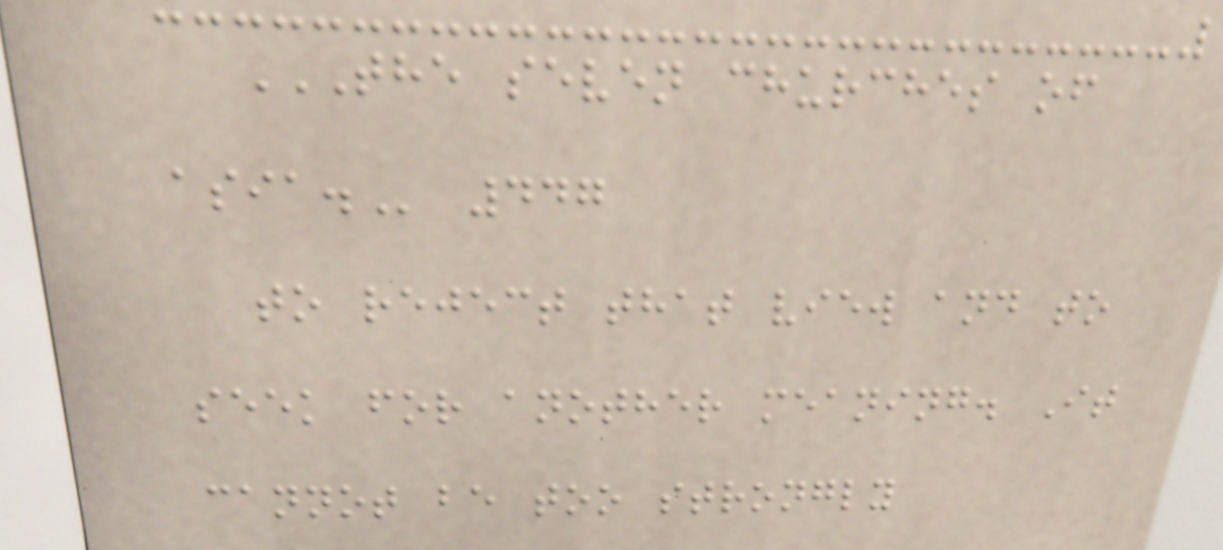THE SEVEN CHURCHES OF
ASIA. 447
to reject that view and to
seek for another meaning. It
cannot be too strongly
